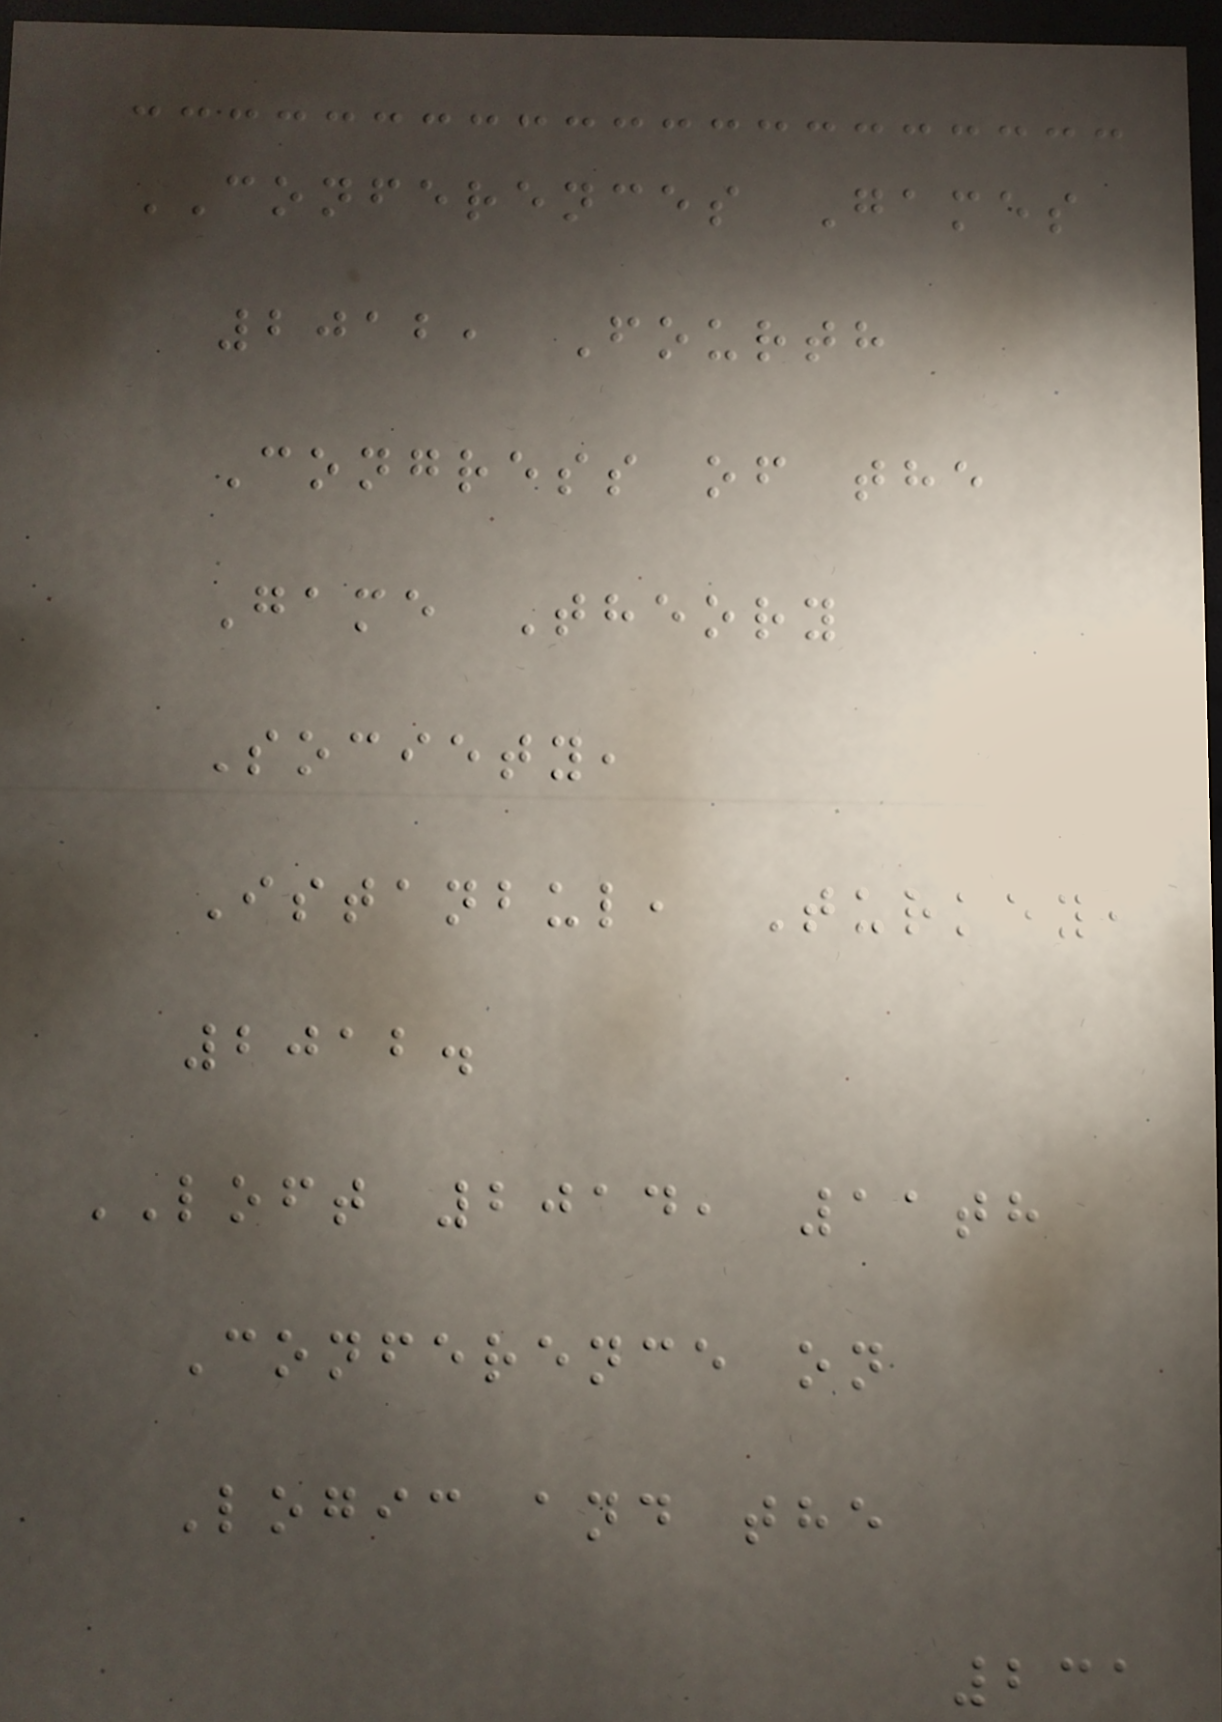CONFERENCES Games
2012, Fourth
Congress of the
Game Theory
Society,
Istanbul, Turkey,
2012.
LOFT 2014, 11th
Conference on
Logic and the
231
